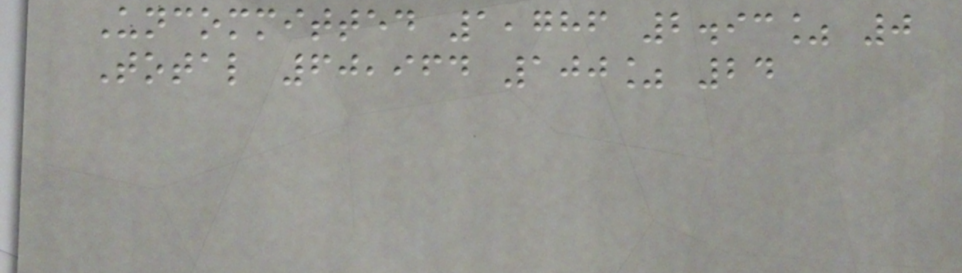Uncommitted 1,786 2.93% 0
Total 60,964 100% 24
